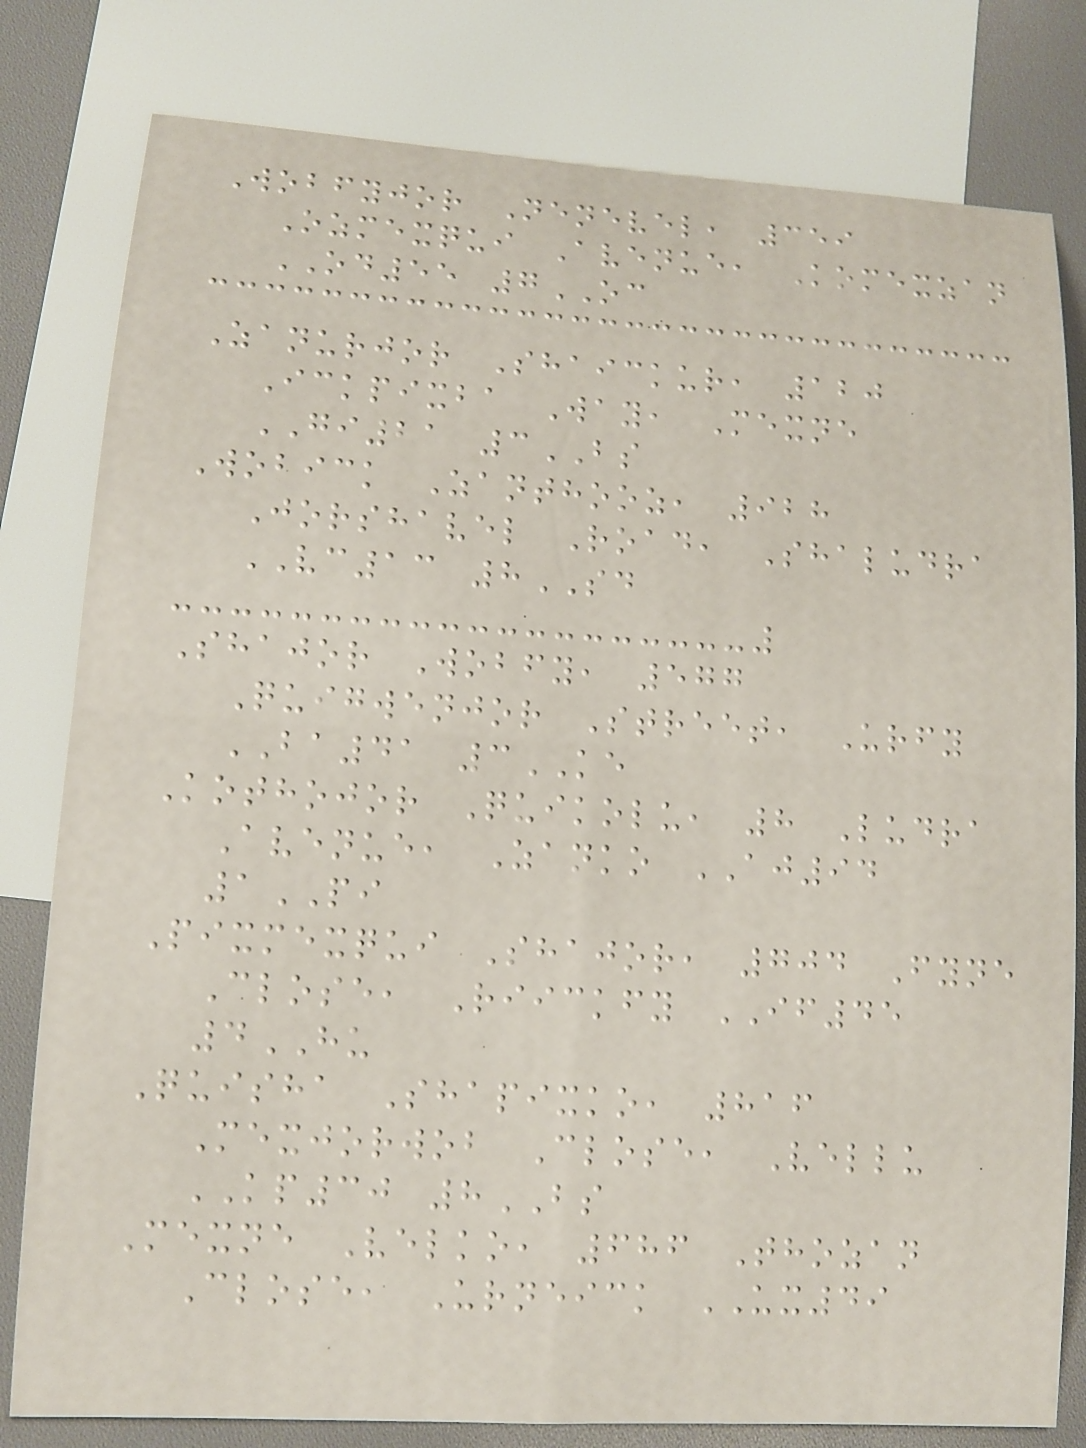Wobfyjor Nenevel, 359
Ozmexqui Avenue, Komexzan
OD55 7OC
Zanurjor Shaickur, 120
Ickpixba Way, Mexne
GI21 3BS
Wobick Zanthooz, 928
Jorshavel Road, Shaludra
VC13 8SD
Shajor Wobfy, 577
Quigwenjor Street, Urfy
BA41 3KE
Kothojor Quikolu, 8 Ludra
Avenue, Zanko AJ94
1PI
Pixmexqui Shajor, 704 Fyne
Close, Riickfy IF45
4HU
Quisha Shapixko, 816
Mexjorwob Close, Vellu
KP30 8BS
Mexne Velko, 686 Thozan
Close, Urneick UX49
